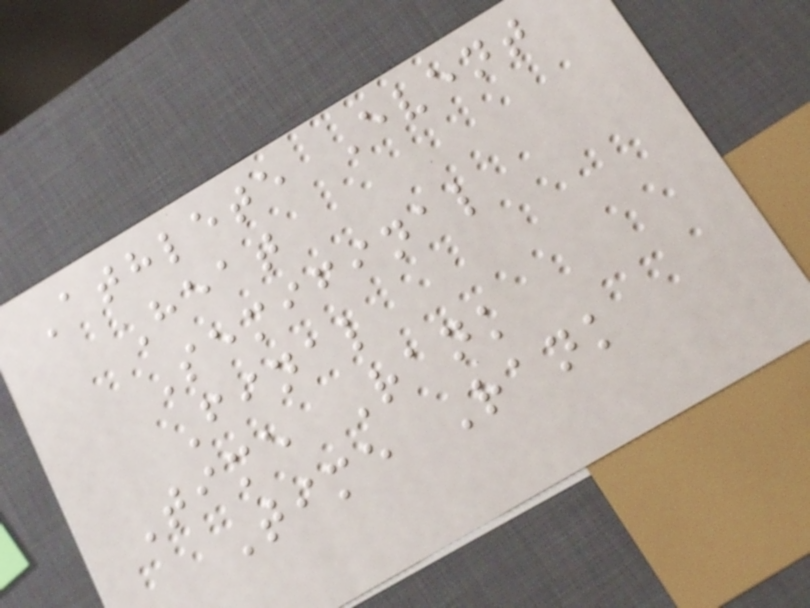Athlete Event
Heat
Semifinal
Final
Time Rank
Time Rank
